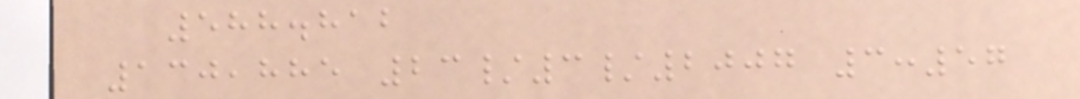588.812
130,885 23/3/2007 3:57
